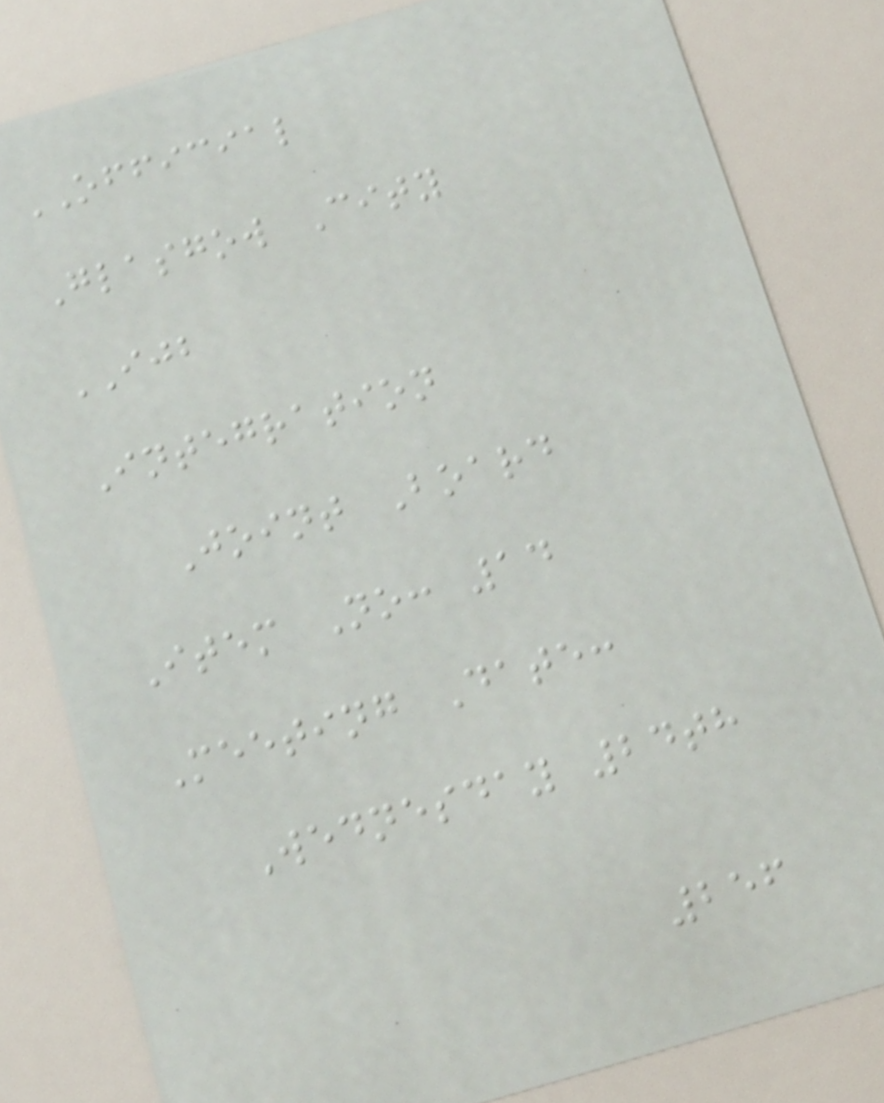OFFICIAL
Glasgow City
IJB
Integration
Joint Board
Item No: 14
Meeting Date:
Wednesday 24th
256
